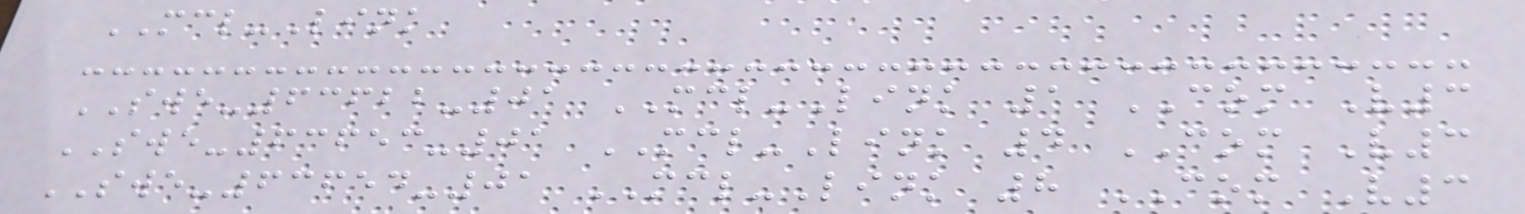MCL-Link
SWE-63622-01 MCL-Link 1 COM V3
SWE-63653-01 MCL-Link 4 COM V3
SWE-63654-01 MCL-Link 8 COM V3
